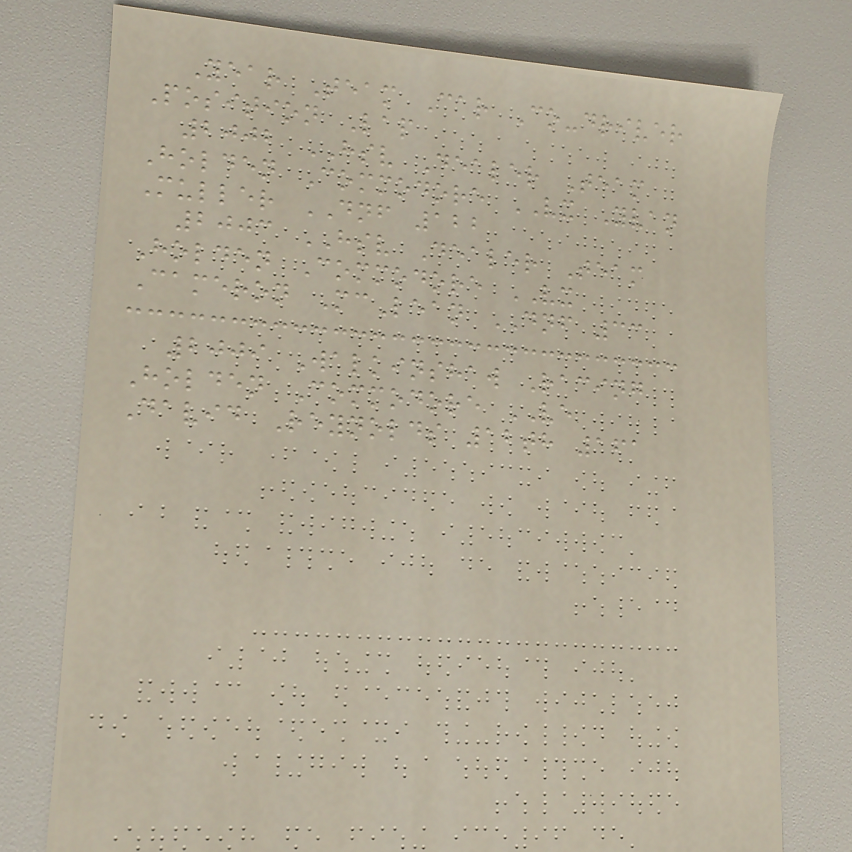Year Team Car Co-driver
Position Lap
2002 HSV Dealer Team
Holden Commodore VX Yvan
Muller DNF 122
2003 HSV Dealer Team
Holden Commodore VX
Cameron McLean DNF 33
2009 Walkinshaw Racing
Holden Commodore VE
David Reynolds 12th 161
